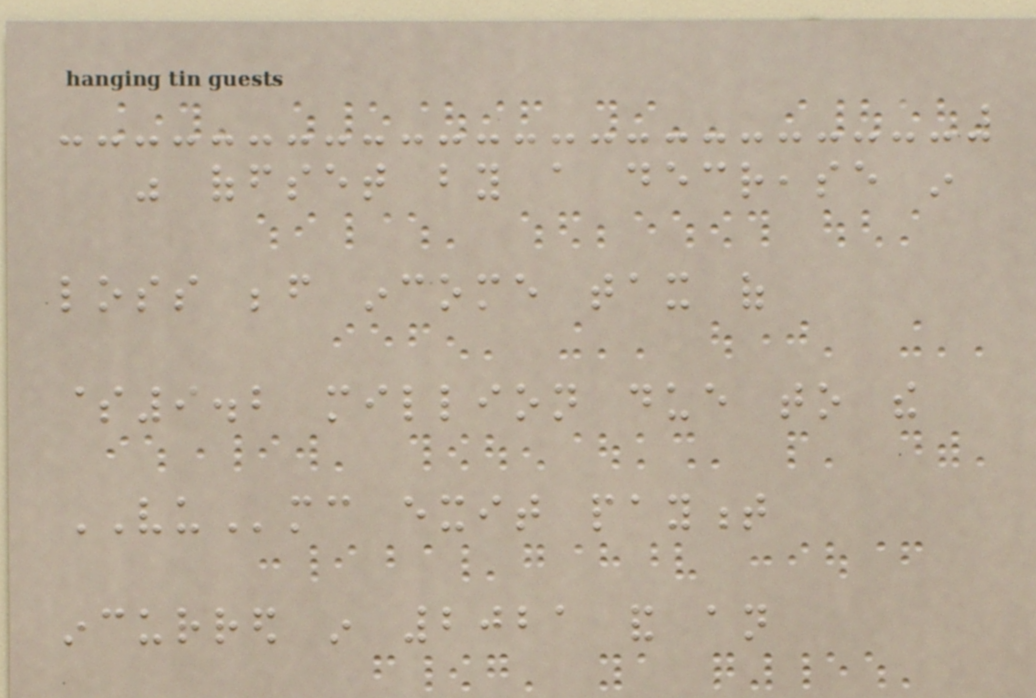was offset by a decrease in
loss before income tax of
$9.2 million due to the
VUmc exit payment
incurred in 2021 and an
